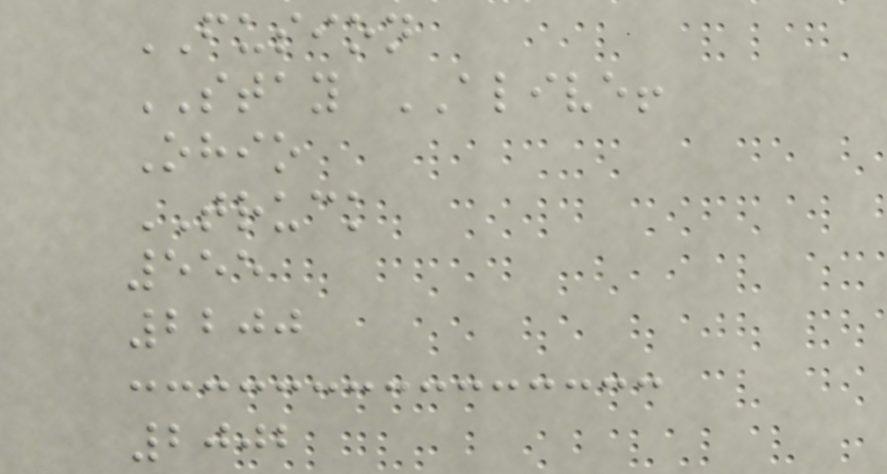FUSION
STAY ALIVE!
Ohio
TRUCK
555
2200
2002
